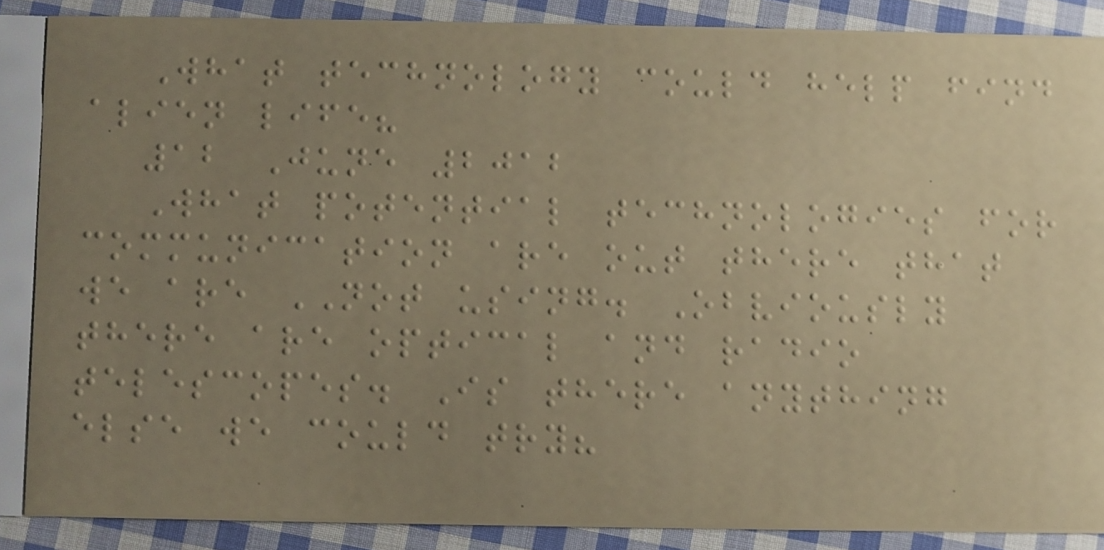What technology could help find
alien life?
12 June 2012
What potential technologies for
communication are out there that
we are NOT using. Obviously
there are optical and radio
telescopes. Is there anything
else we could try?
